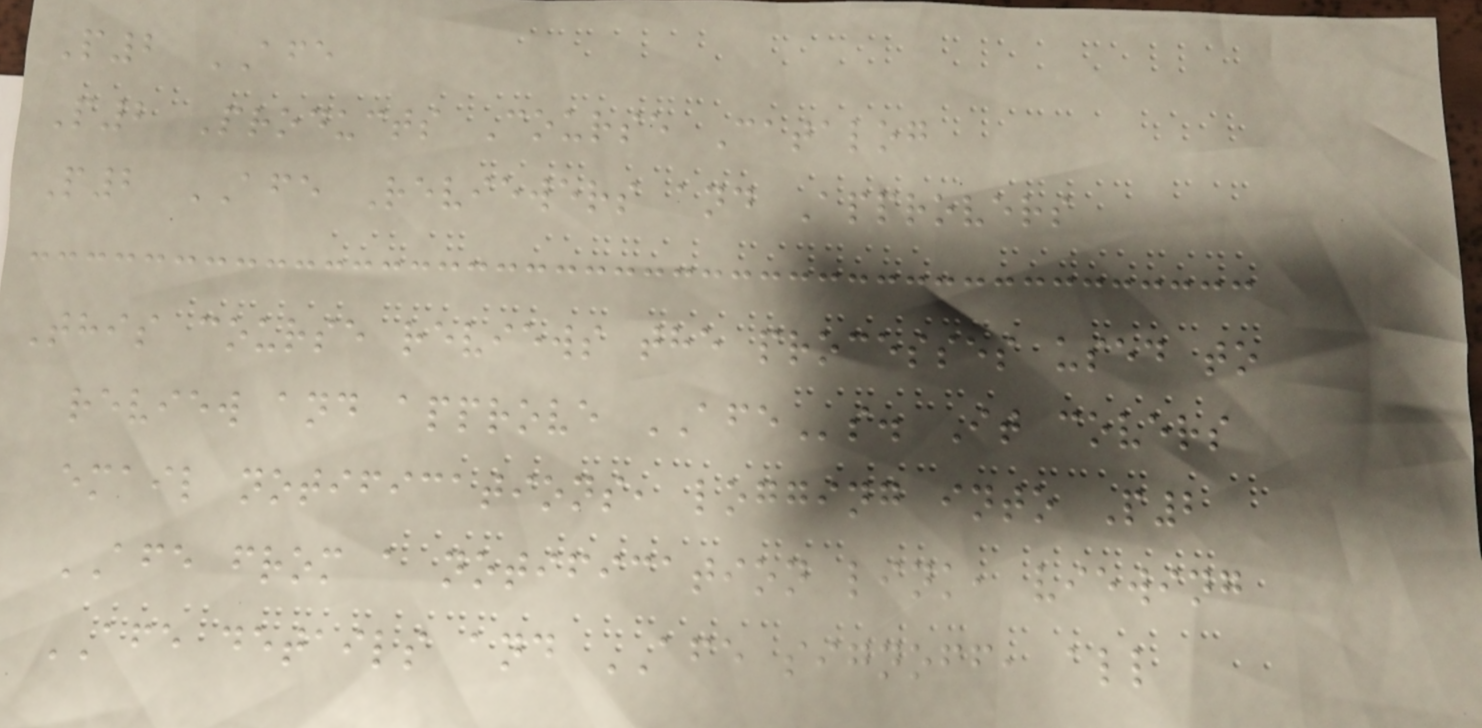P2 AFE
P2 Products Course Catalog
P2 AFE Reviewers and Approvers
This course reviews the processes used to
review and approve AFEs. It covers
email notifications, logging into P2
AFE from a notification link, viewing
AFE details and AFE signoff, all
